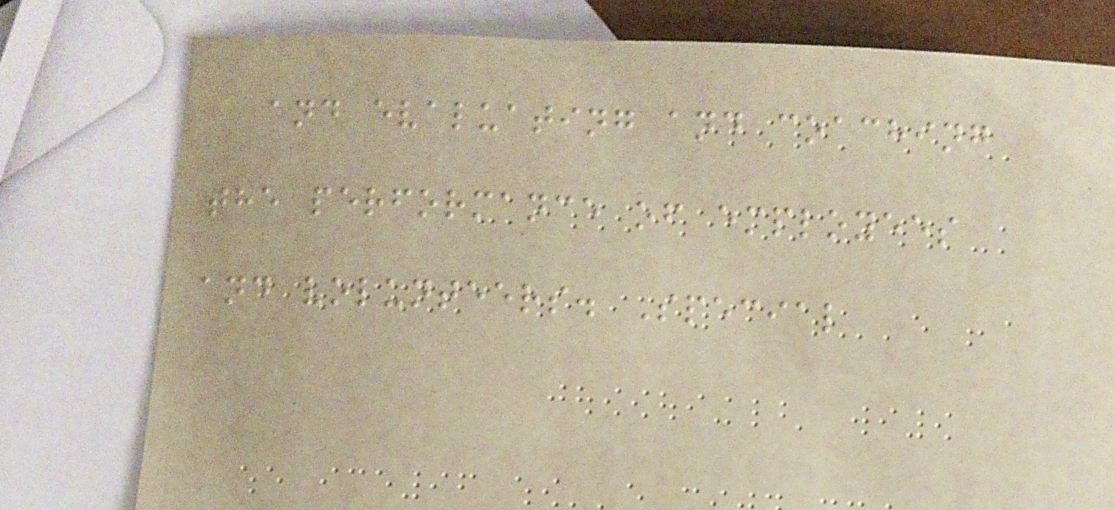and evaluating and coaching
the performance of employees
and volunteers. Special
